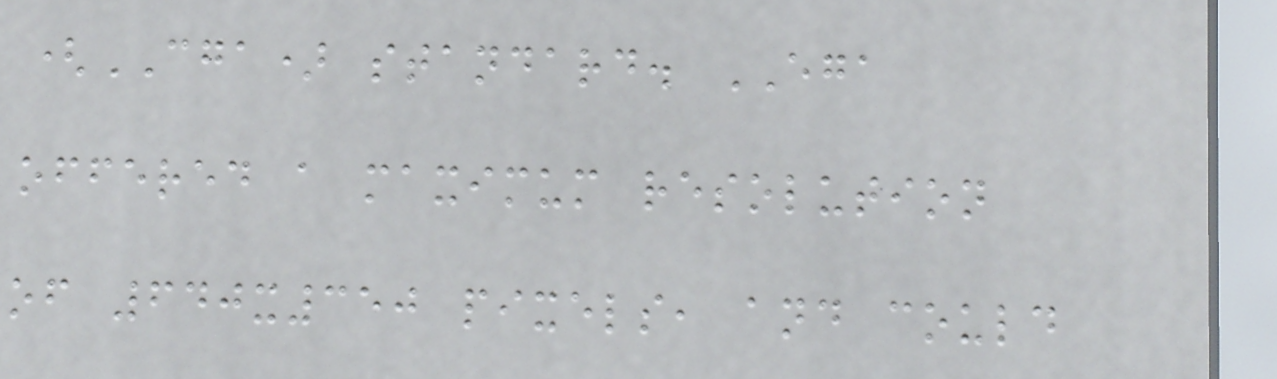(CGA) standard. EGA
offered a maximum resolution
of 640x350 pixels, and could
